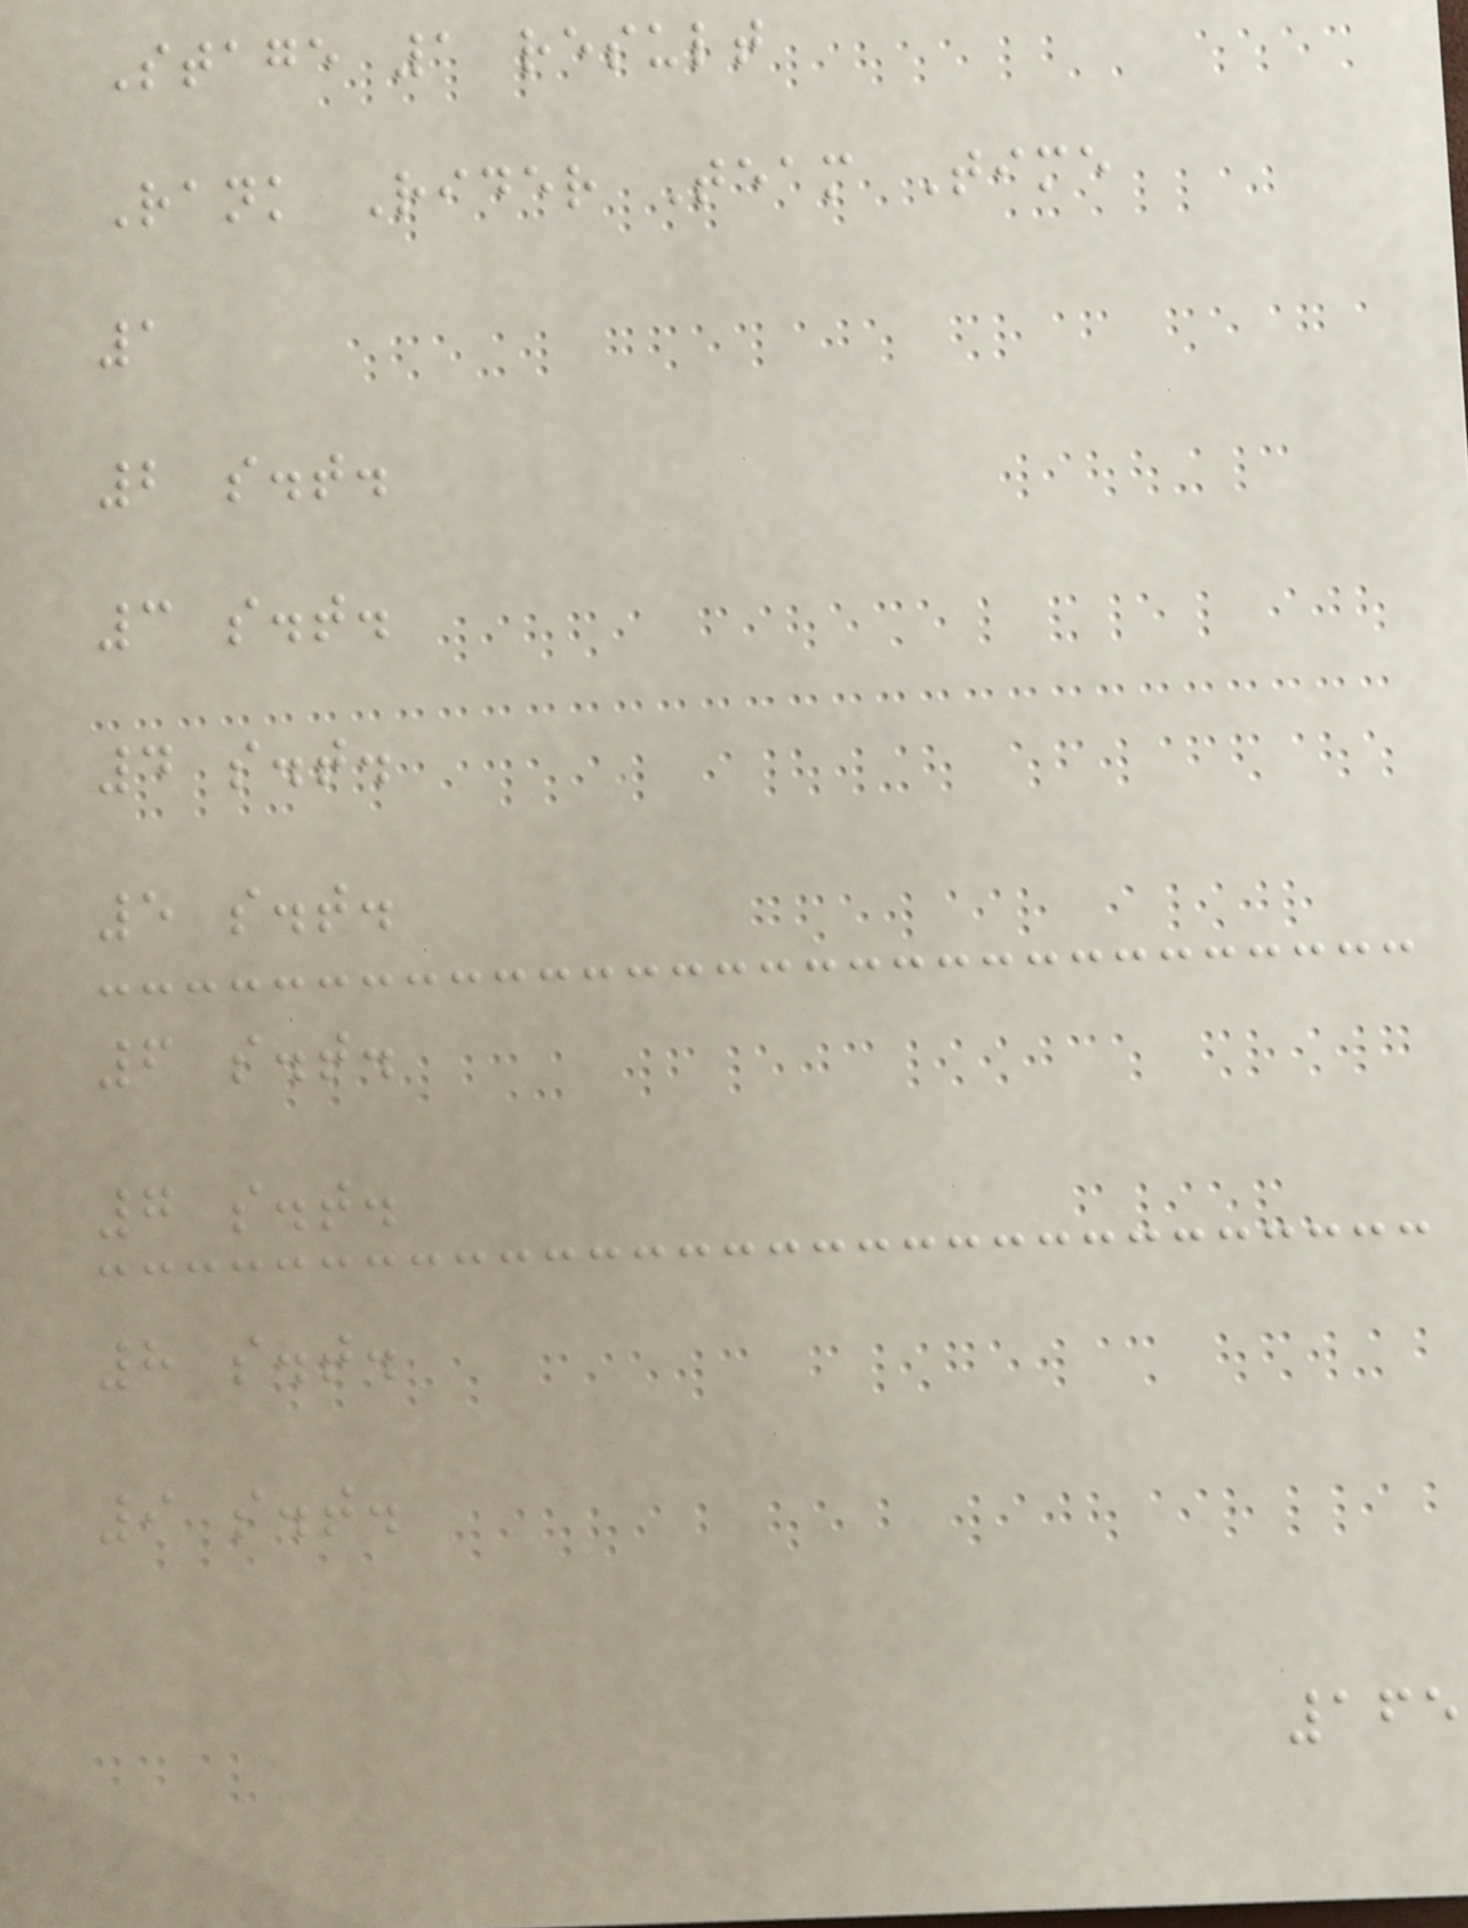Stage 1 result
Rank Rider Team Time
1
2 s.t.
3 s.t.
4 s.t.
5 s.t.
6 s.t.
7 s.t.
8 s.t.
9 s.t.
165
